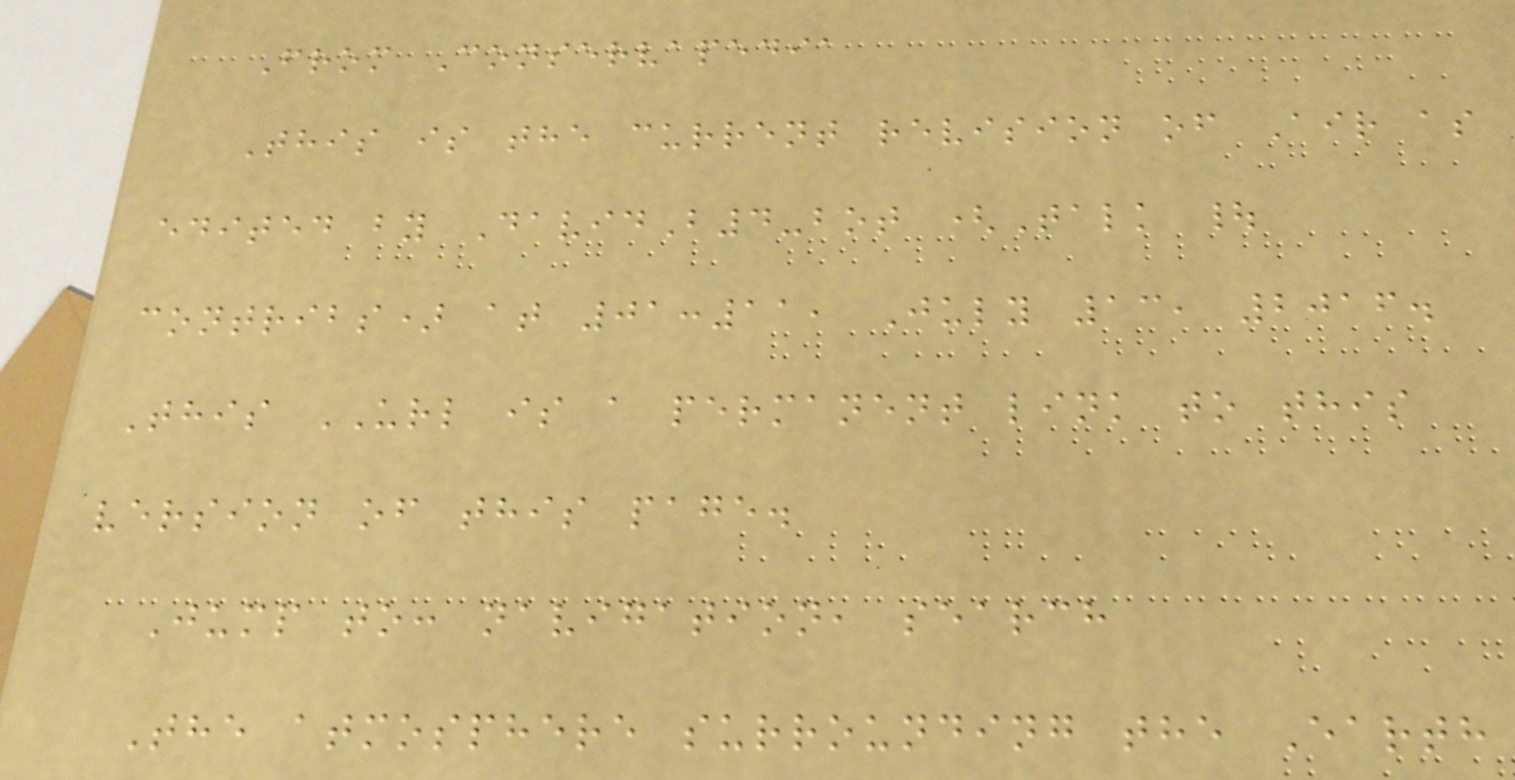From Conservapedia
This is the current revision of Air as
edited by DavidB4-bot (Talk |
contribs) at 01:11, July 13, 2016.
This URL is a permanent link to this
version of this page.
Jump to: navigation, search
The atmosphere surrounding the Earth
